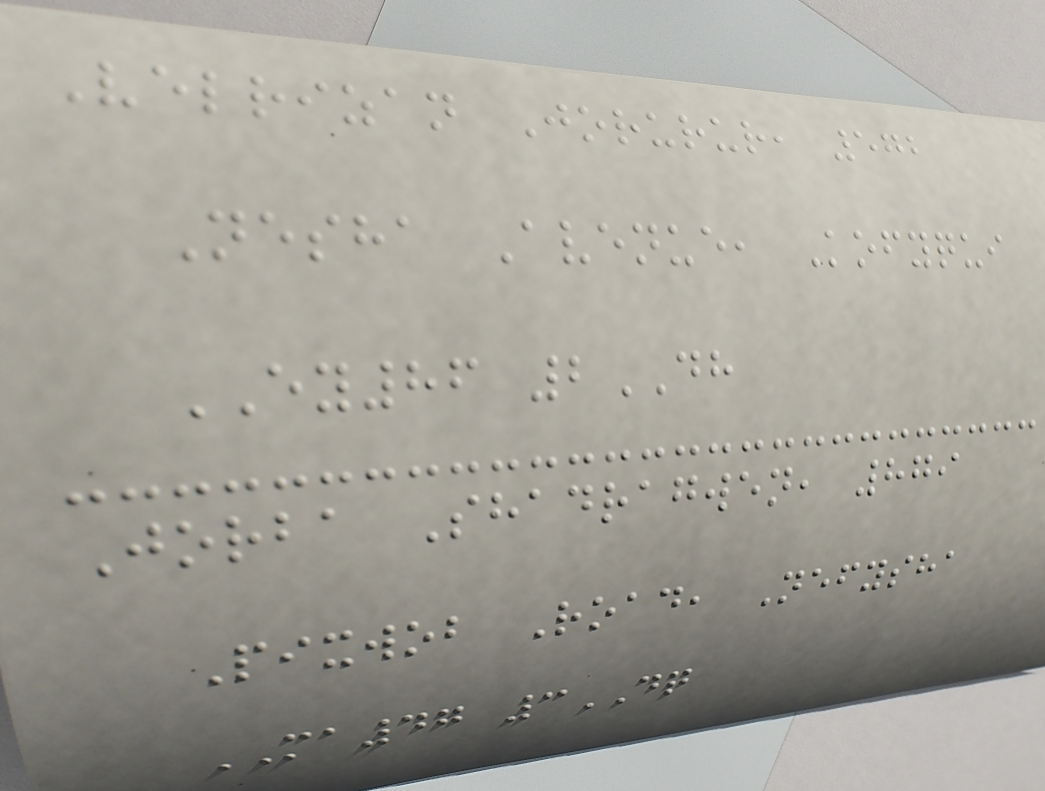Velrizan Jorurur, 572
Nesha Avenue, Kofyqui
EY86 2DH
Jorba Shadragwen, 879
Pixwob Road, Nefysha
MA47 3DQ
